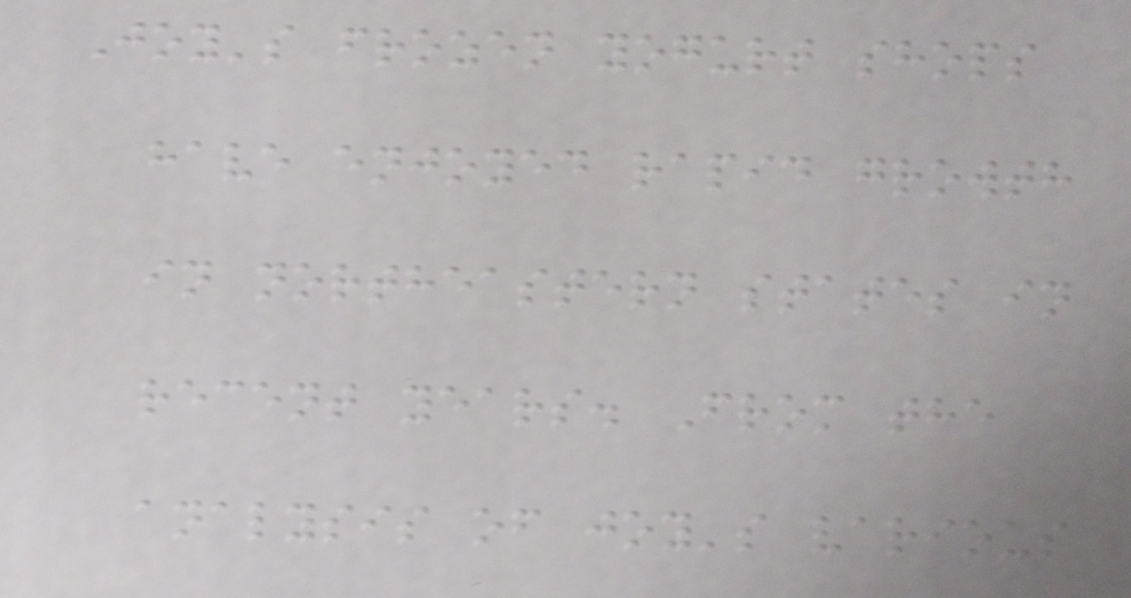Joy's frozen yogurt shops
have enjoyed rapid growth
in northeastern states in
recent years. From the
analysis of joy's various
